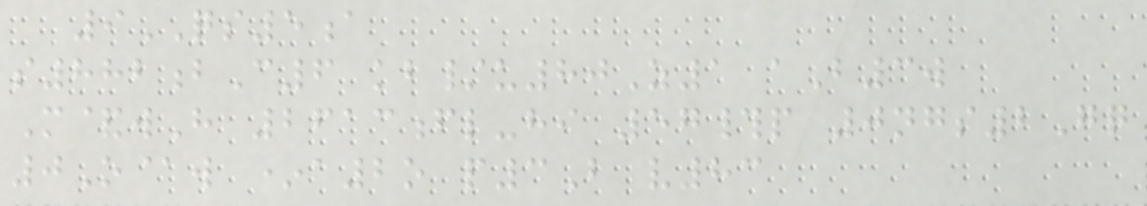9QS5a
s882bC6 kb/u80Z1 aB3w
M&wH 2613fl-hi 57#p 0ngs2Gq
0O@w *a2o p3B v83
